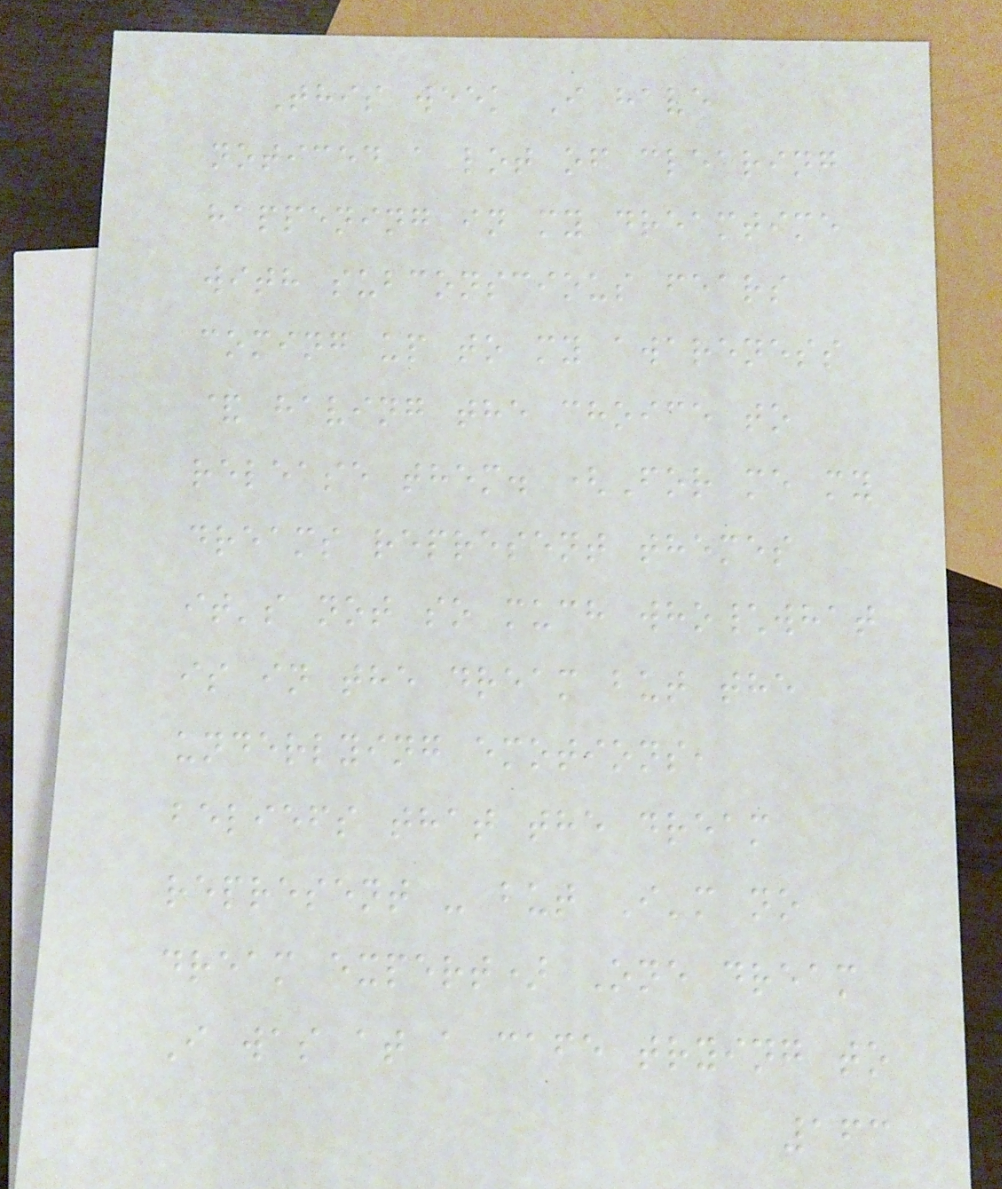This week I have
noticed a lot of clearing
happening in my dreamtime
with subconscious fears
coming up to my awareness
& having the choice to
release them. (For me my
dreams represent themes
it's not so much who\what
is in the dream but the
underlying emotions,
beliefs that the dream
represent - but I'm no
dream expert) One dream
I was at a cafe trying to
163
